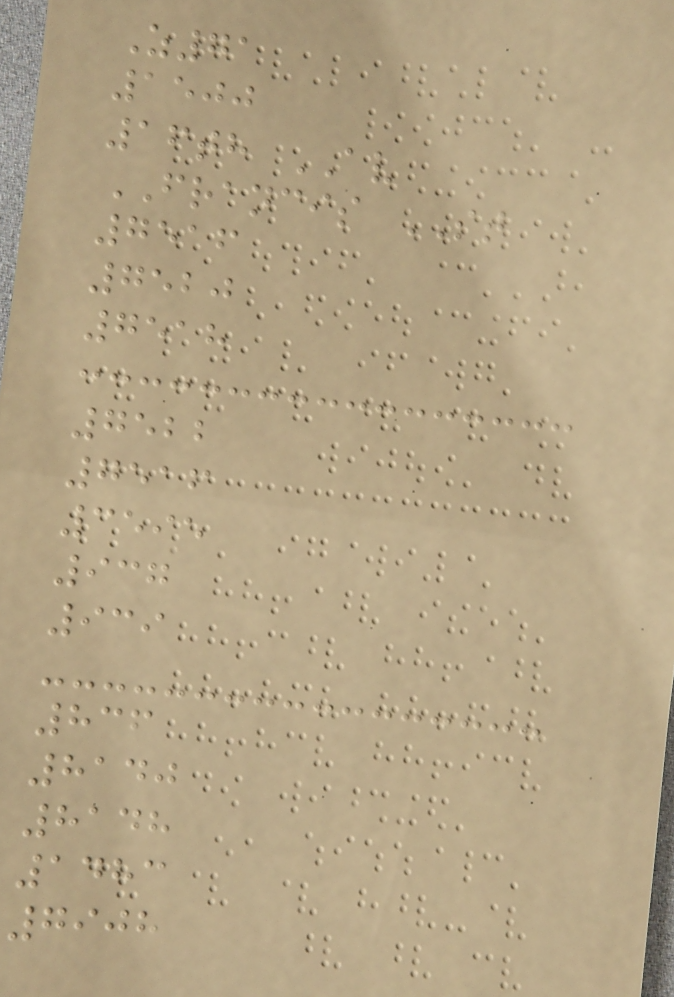Z71
1500
16th AV
FRANCIS ST
7516
7520
7518
7522
7516
3595
937
939
836
8140
8148
1483
7908
